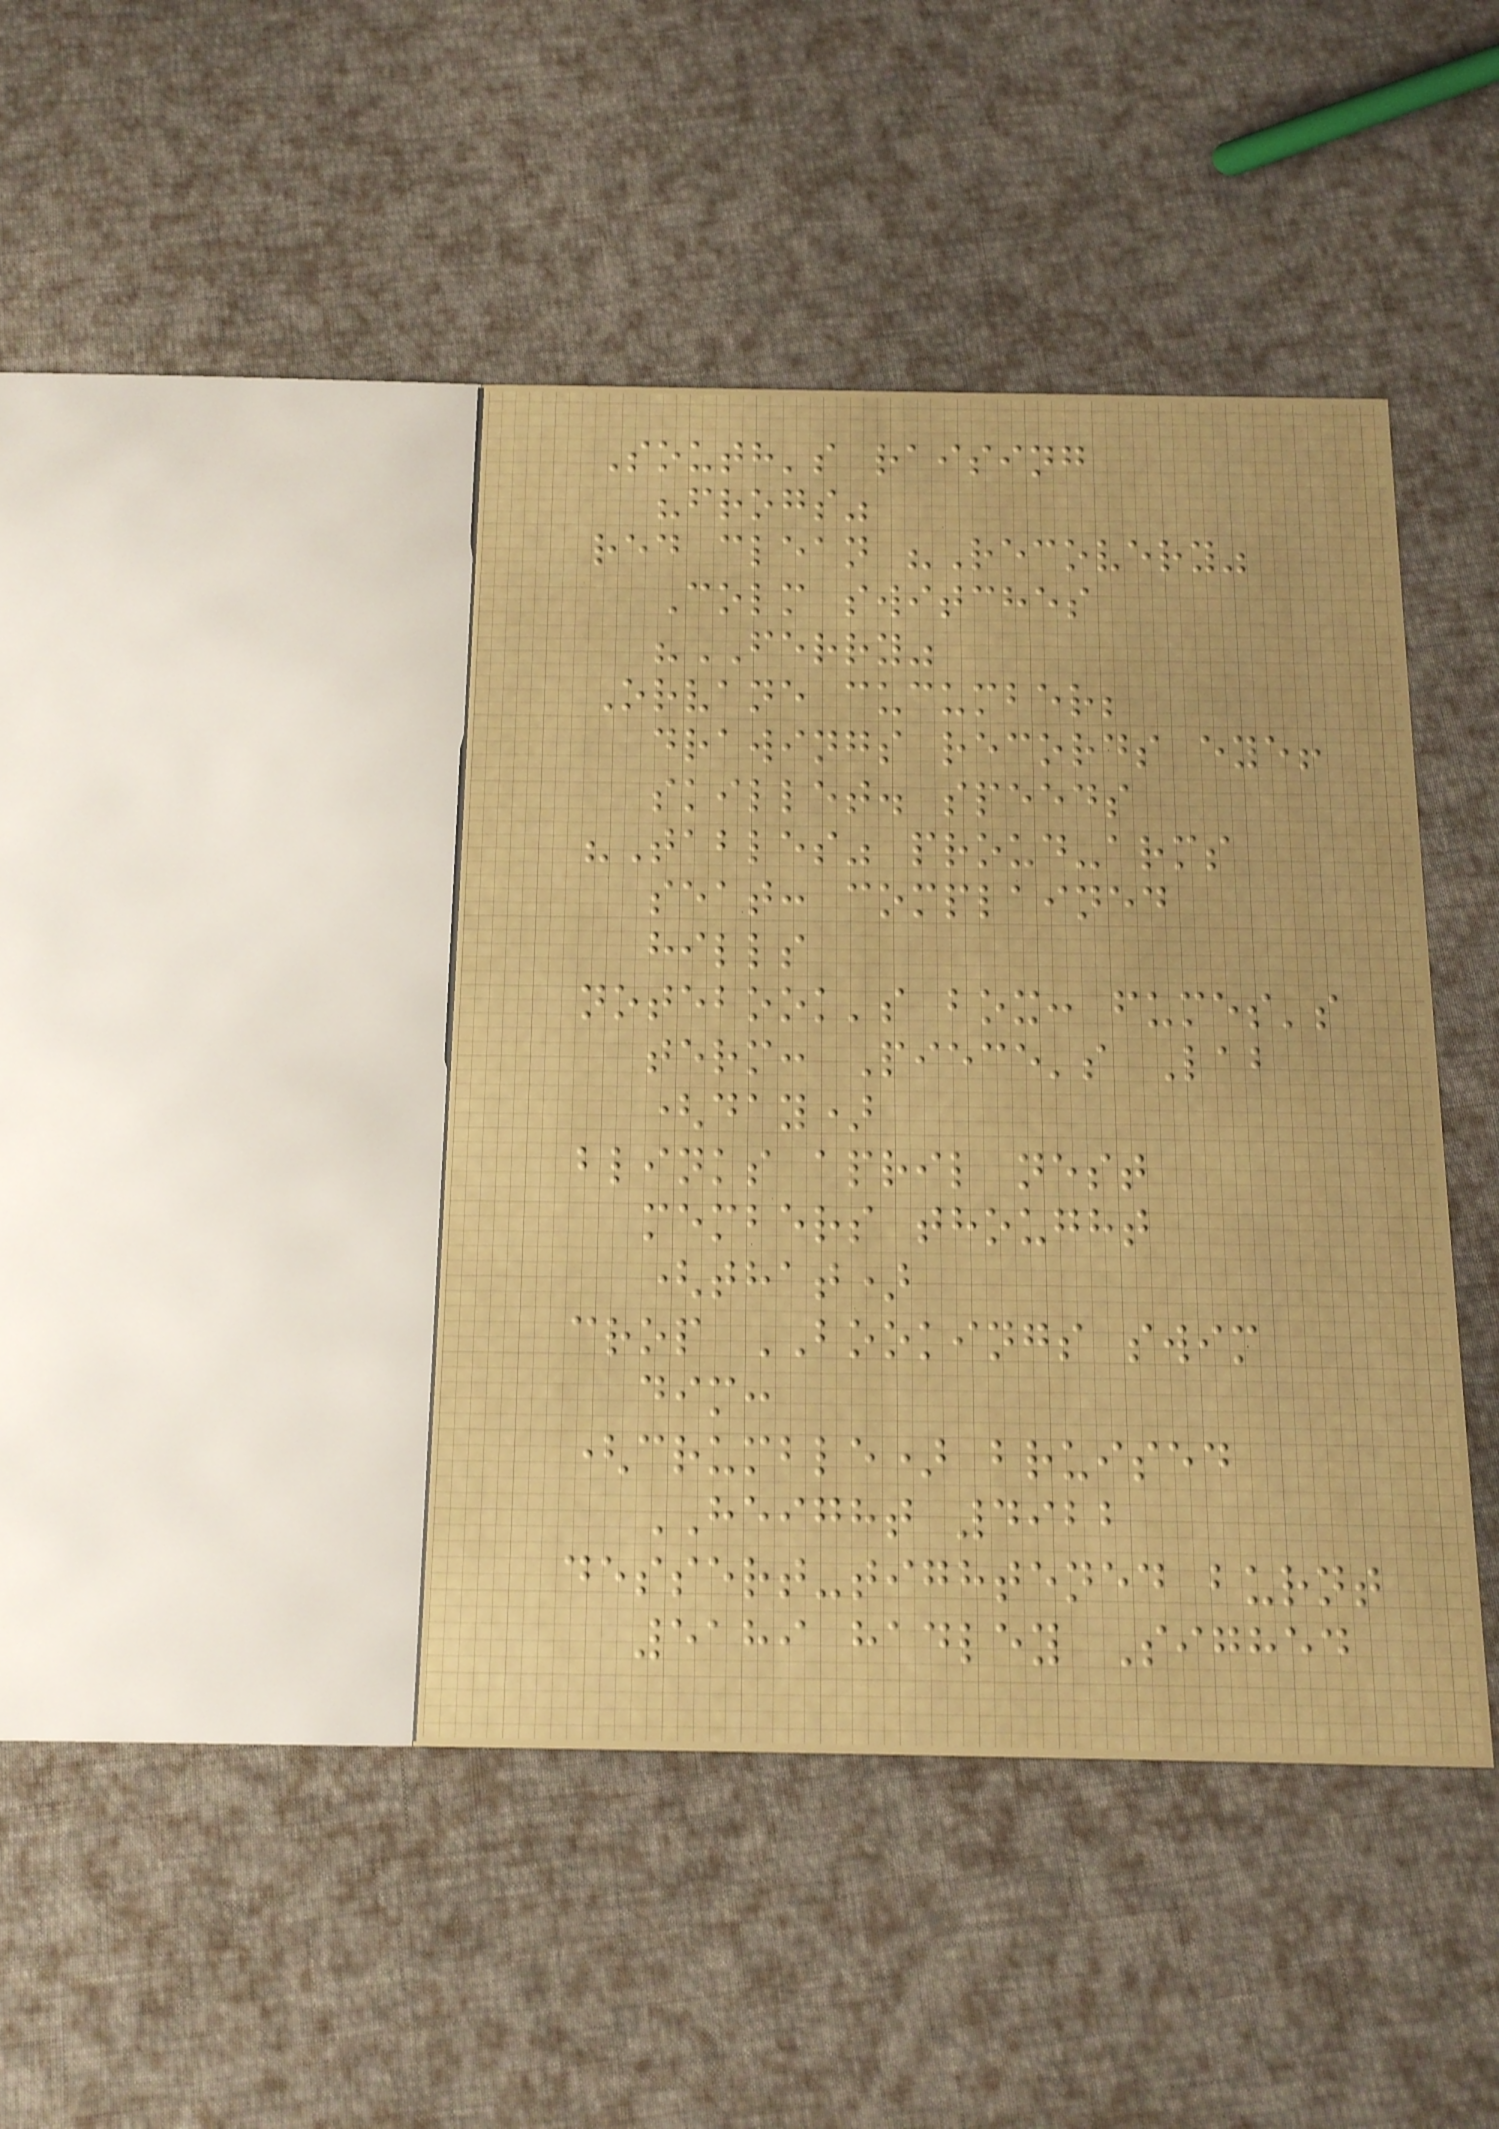South's raising
"frogs"
red clean "Recovery"
Colm switches
"FERRY"
Orvane cucumber;
drawings records eye!
skillet. speeds
"Tables" proud-arms
seat: complained
hills
notebook's box: fumes's
term: Piece's Lab
(day)
blinks april nest
members thought
(that)
crop BOOKINGS swim
dim:
(crumble) bruised
HEIGHT 4922
dessert-tightened burnt
5189 hadley Sighed
